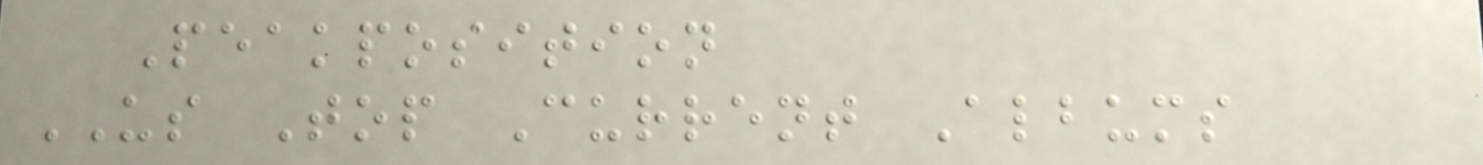Peakposition
US Top Current Albums
